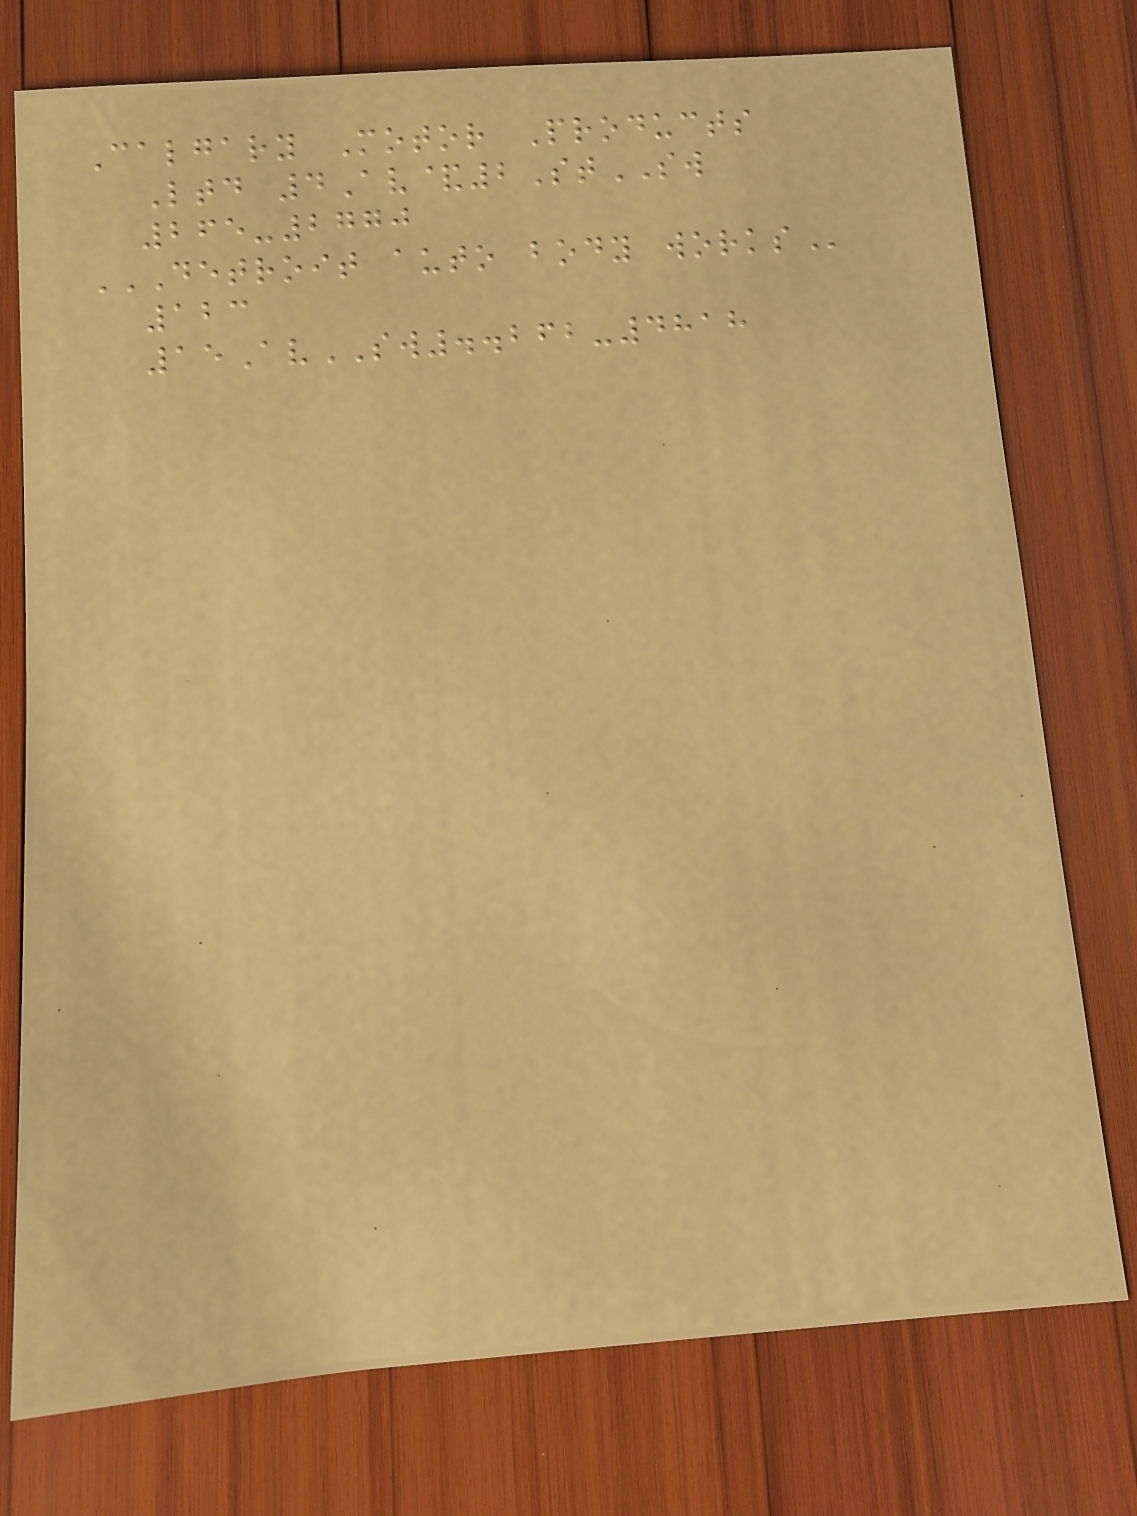Calgary Motor Products
Ltd 4Av&2StSW
265-2770
DETROIT AUTO BODY WORKS
123
15AvSW..262-4818
